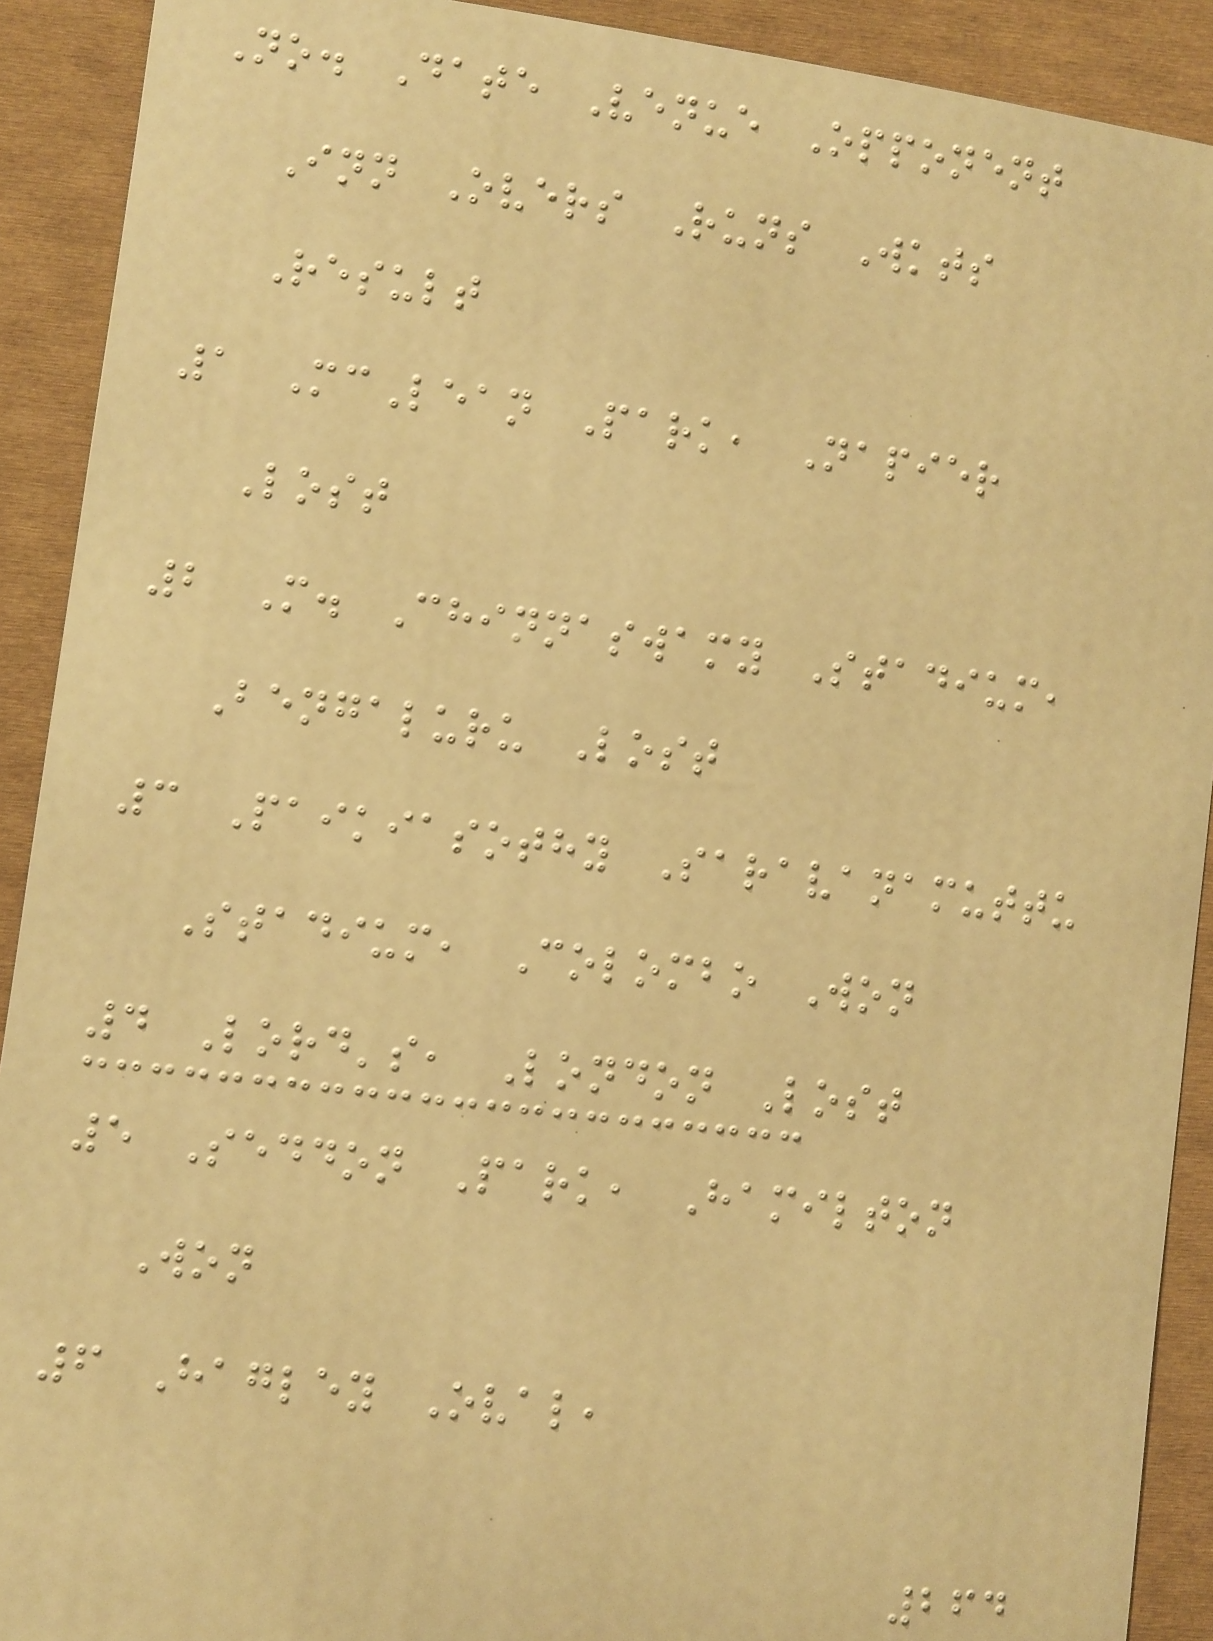No. Date Venue Opponent
Inn Overs Runs Wkts
Result
1 McLean Park, Napier
Lost
2 M. Chinnaswamy Stadium,
Bengaluru Lost
3 Paikiasothy Saravanamuttu
Stadium, Colombo Won
4 Lord's, London Lost
5 Seddon Park, Hamilton
Won
6 Hagley Oval,
264
